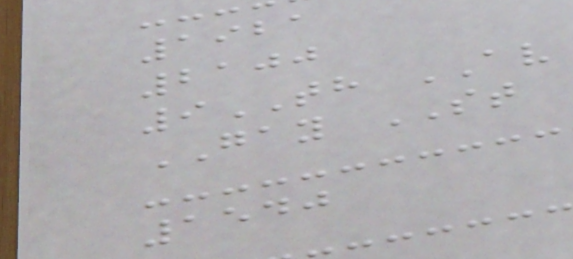1921
2100
9TH AV
GAY ST
1540
